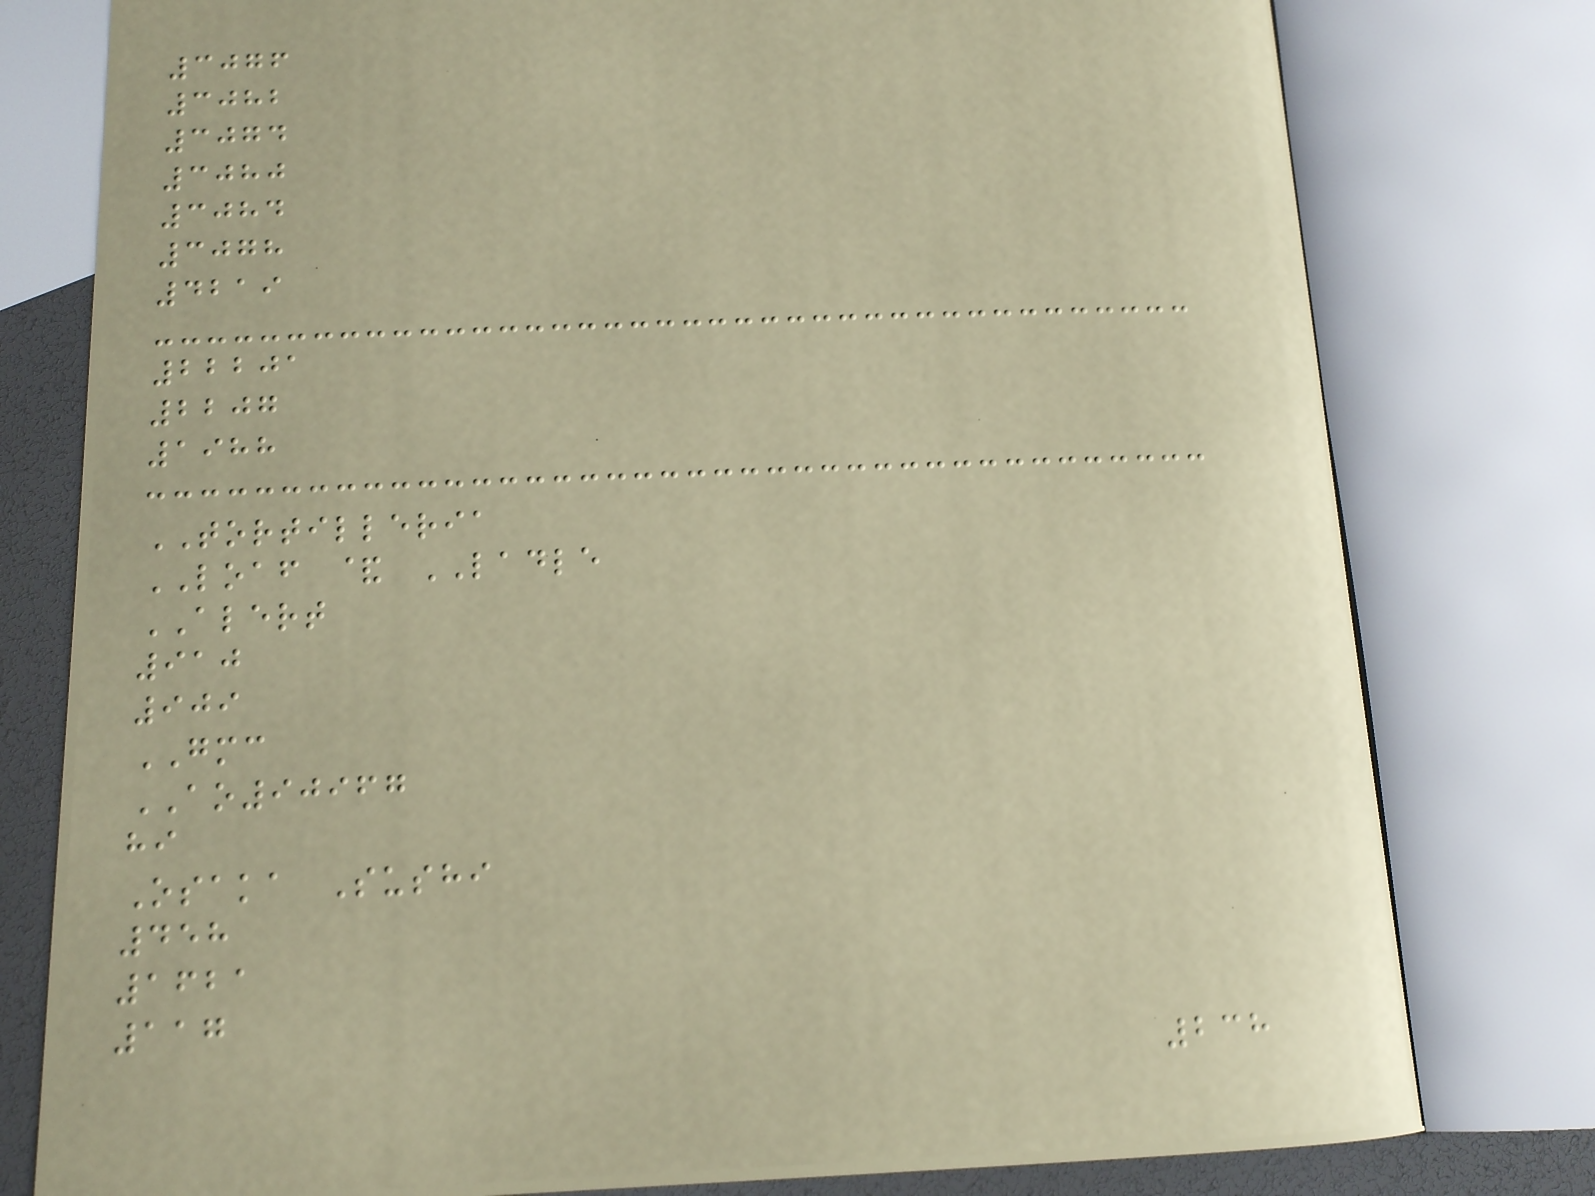3076
3082
3074
3080
3084
3078
4219
22201
2207
1988
TORTILLERIA
LOAF & LADLE
ALERT
910
909
GMC
AO90967
hi
Osaka Sushi
458
1621
117
238
